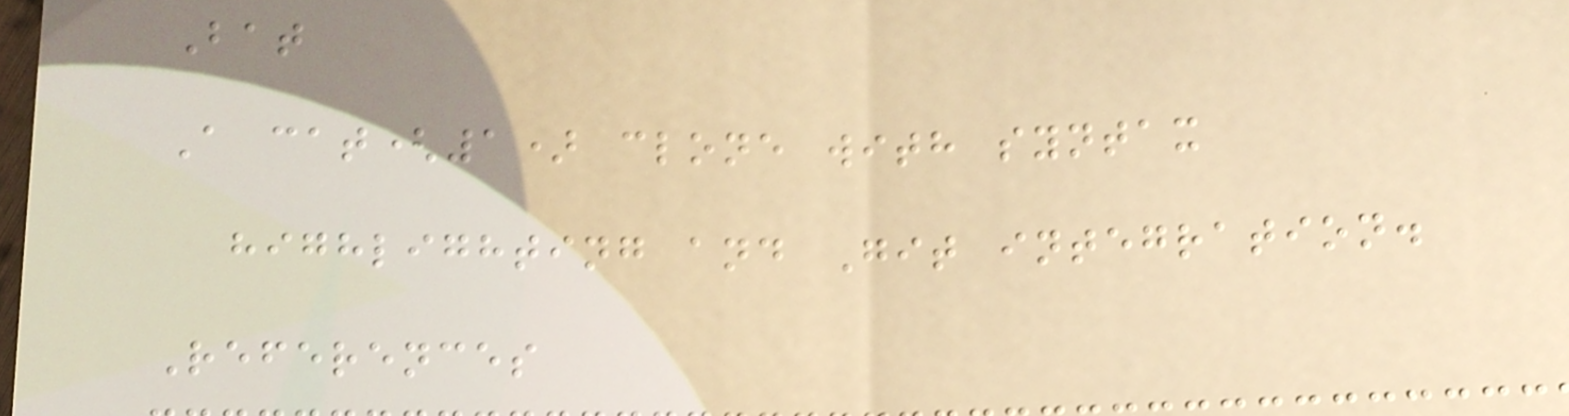Bat
A cat(1) clone with syntax
highlighting and Git integration.
References
